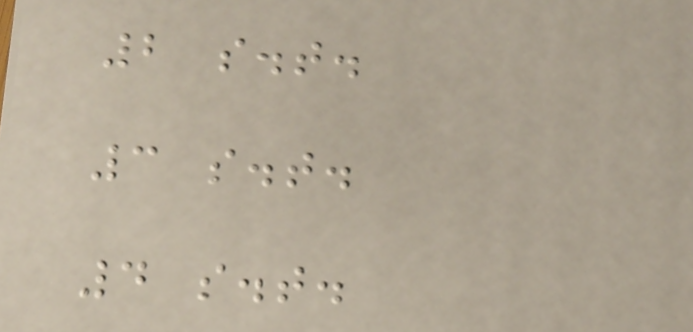2 s.t.
3 s.t.
4 s.t.
